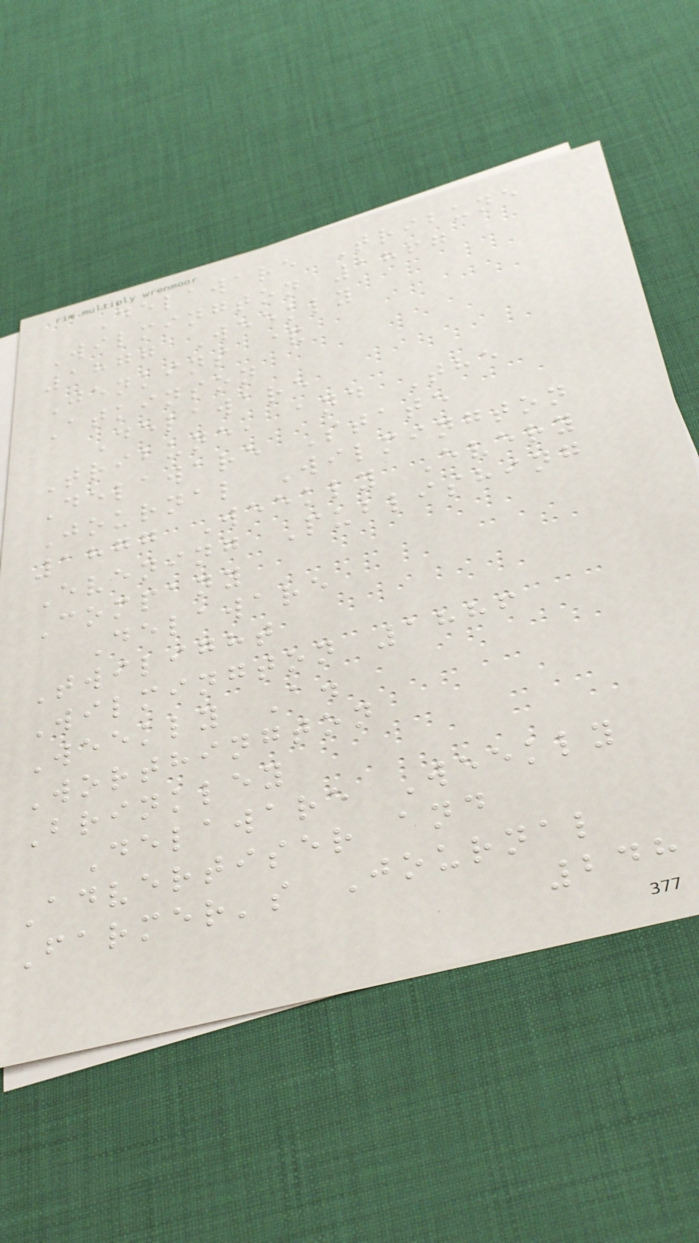Delaware Tribune
Wilmington 1867
1877 Weekly
Jenkins &
Atkinson
Delaware
Tribune, and The
Delaware State
Journal Wilmington
1877 Weekly Every
Evening Publishing
Company
Delaware
Twilight
Wilmington 1886
Weekly A.
Worthington
Brinkley
Delaware Weekly
Advertiser and
Farmer's Journal
248
